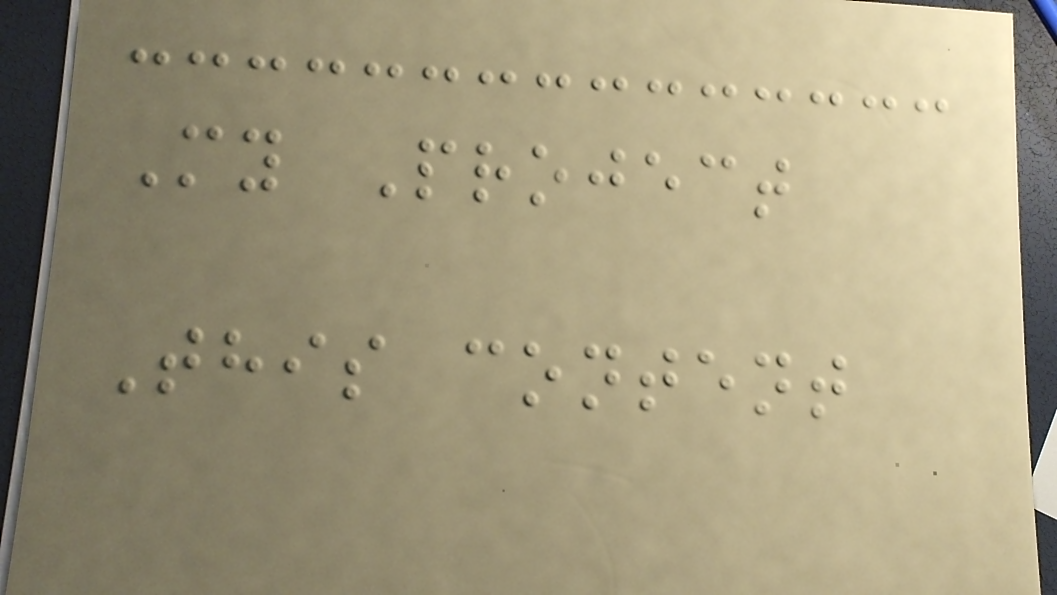My Project
This content
